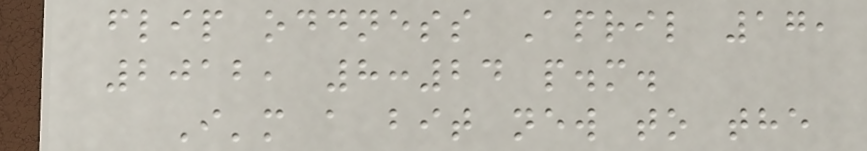flip oddness April 17,
2012, 8:24 p.m.
I'm a bit new to the
